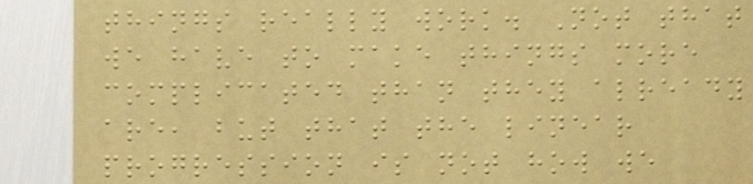things really work. Not that
we have to make things more
complicated than they already
are, but that the linear
progression is not how we
